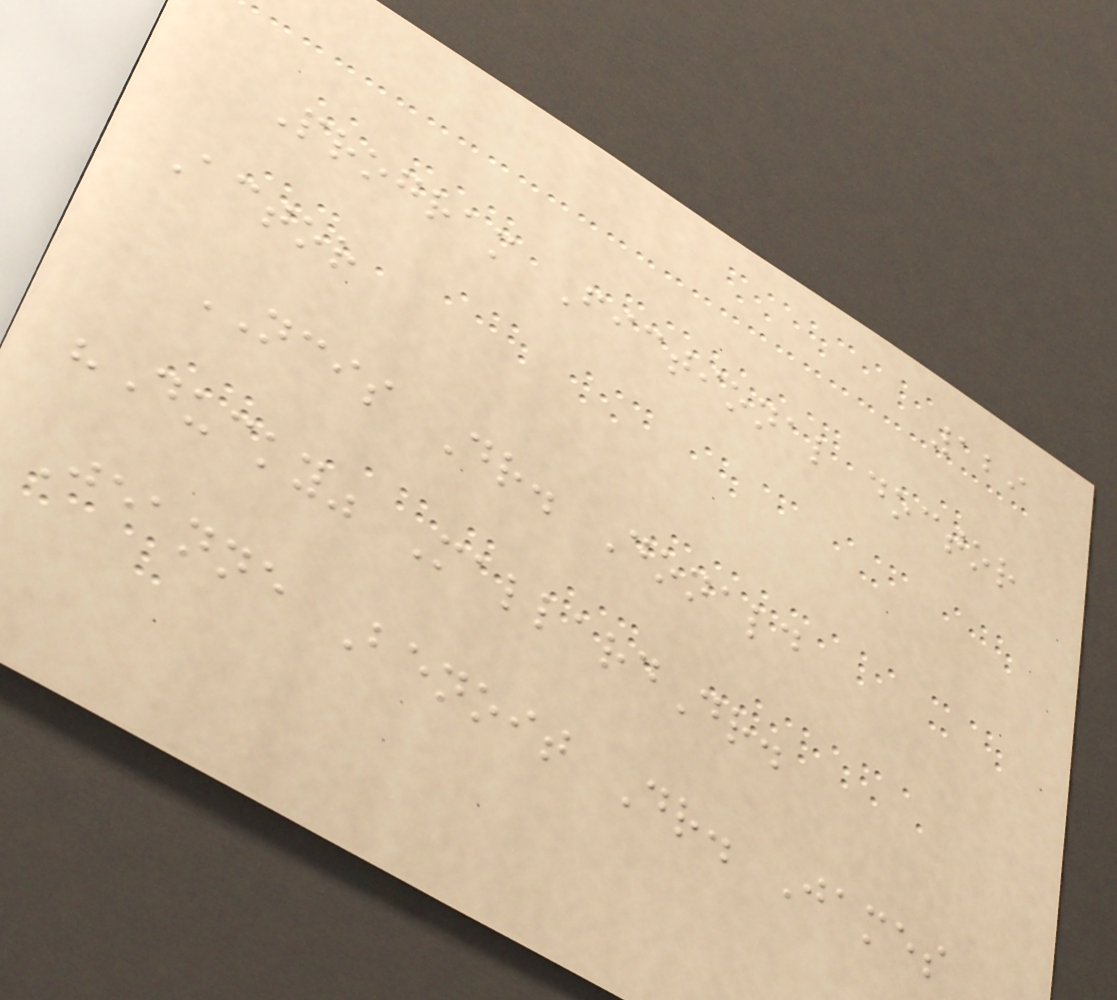129
Program Fictional doctor
Actor
NCIS Dr. Donald
"Ducky" MallardDr.
Jeanne Benoit Dr. James
